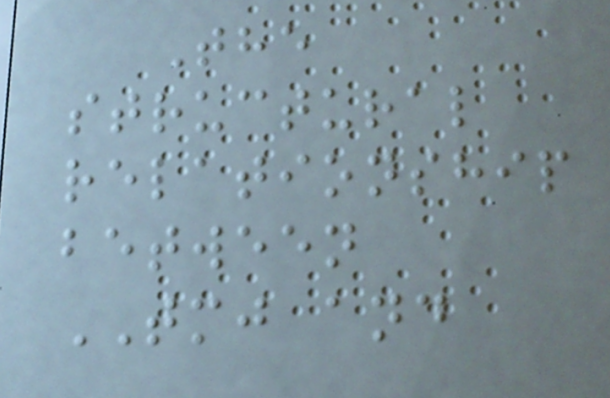The
structural
relationship
between
TMJ and
